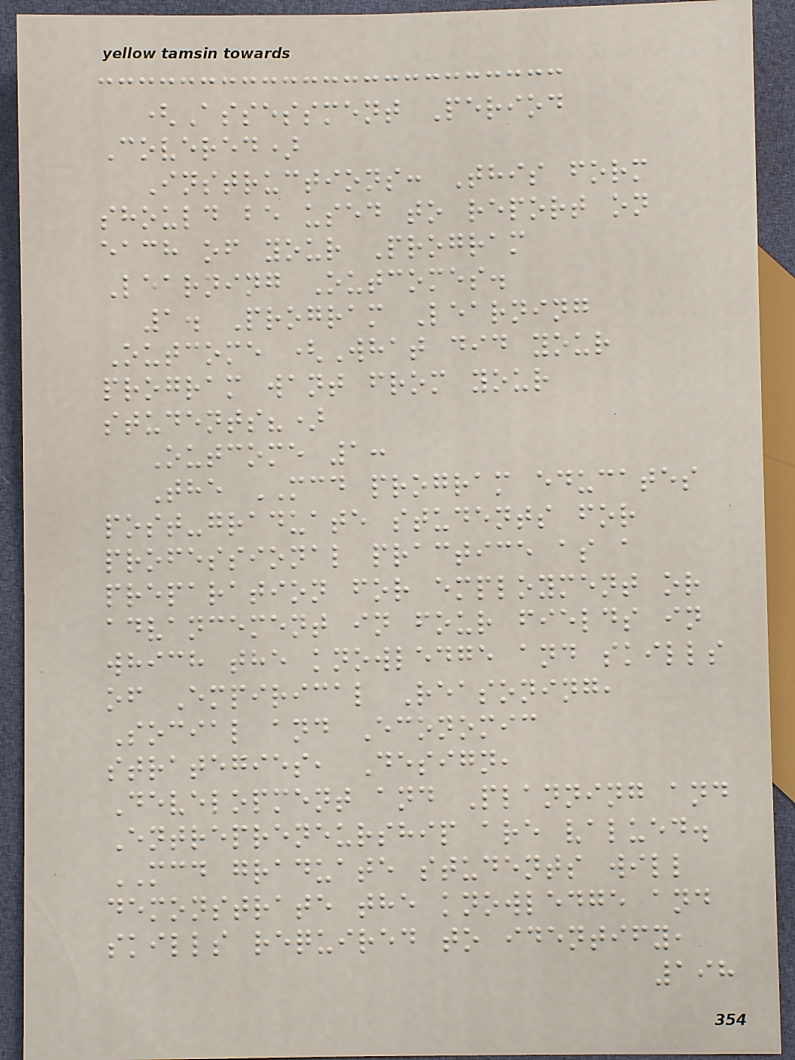(Assessment Period
Covered)
Instructions: This form
should be used to report on
each of your Program
Learning Outcomes.
1. Program Learning
Outcome (What did your
program want from your
students?)
Outcome 1:
The MCD program educates
post-graduate students for
professional practice as a
preparation for employment or
advancement in four fields in
which the knowledge and skills
of Empirical Reasoning,
Social and Economic
strategies, Design,
Development and Planning and
Entrepreneurship are valued.
MCD graduate students will
demonstrate the knowledge and
skills required to identify,
198
